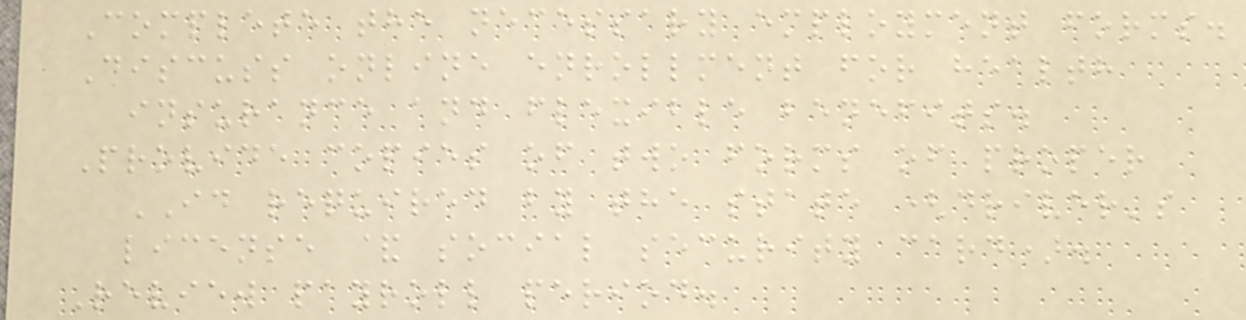Complete the necessary employment forms.
Discuss online enrollment for health
insurance and flexible benefits.
Provide copies of two forms of proper
ID required by the state (driver's
license & social security card).
Review payroll period.
